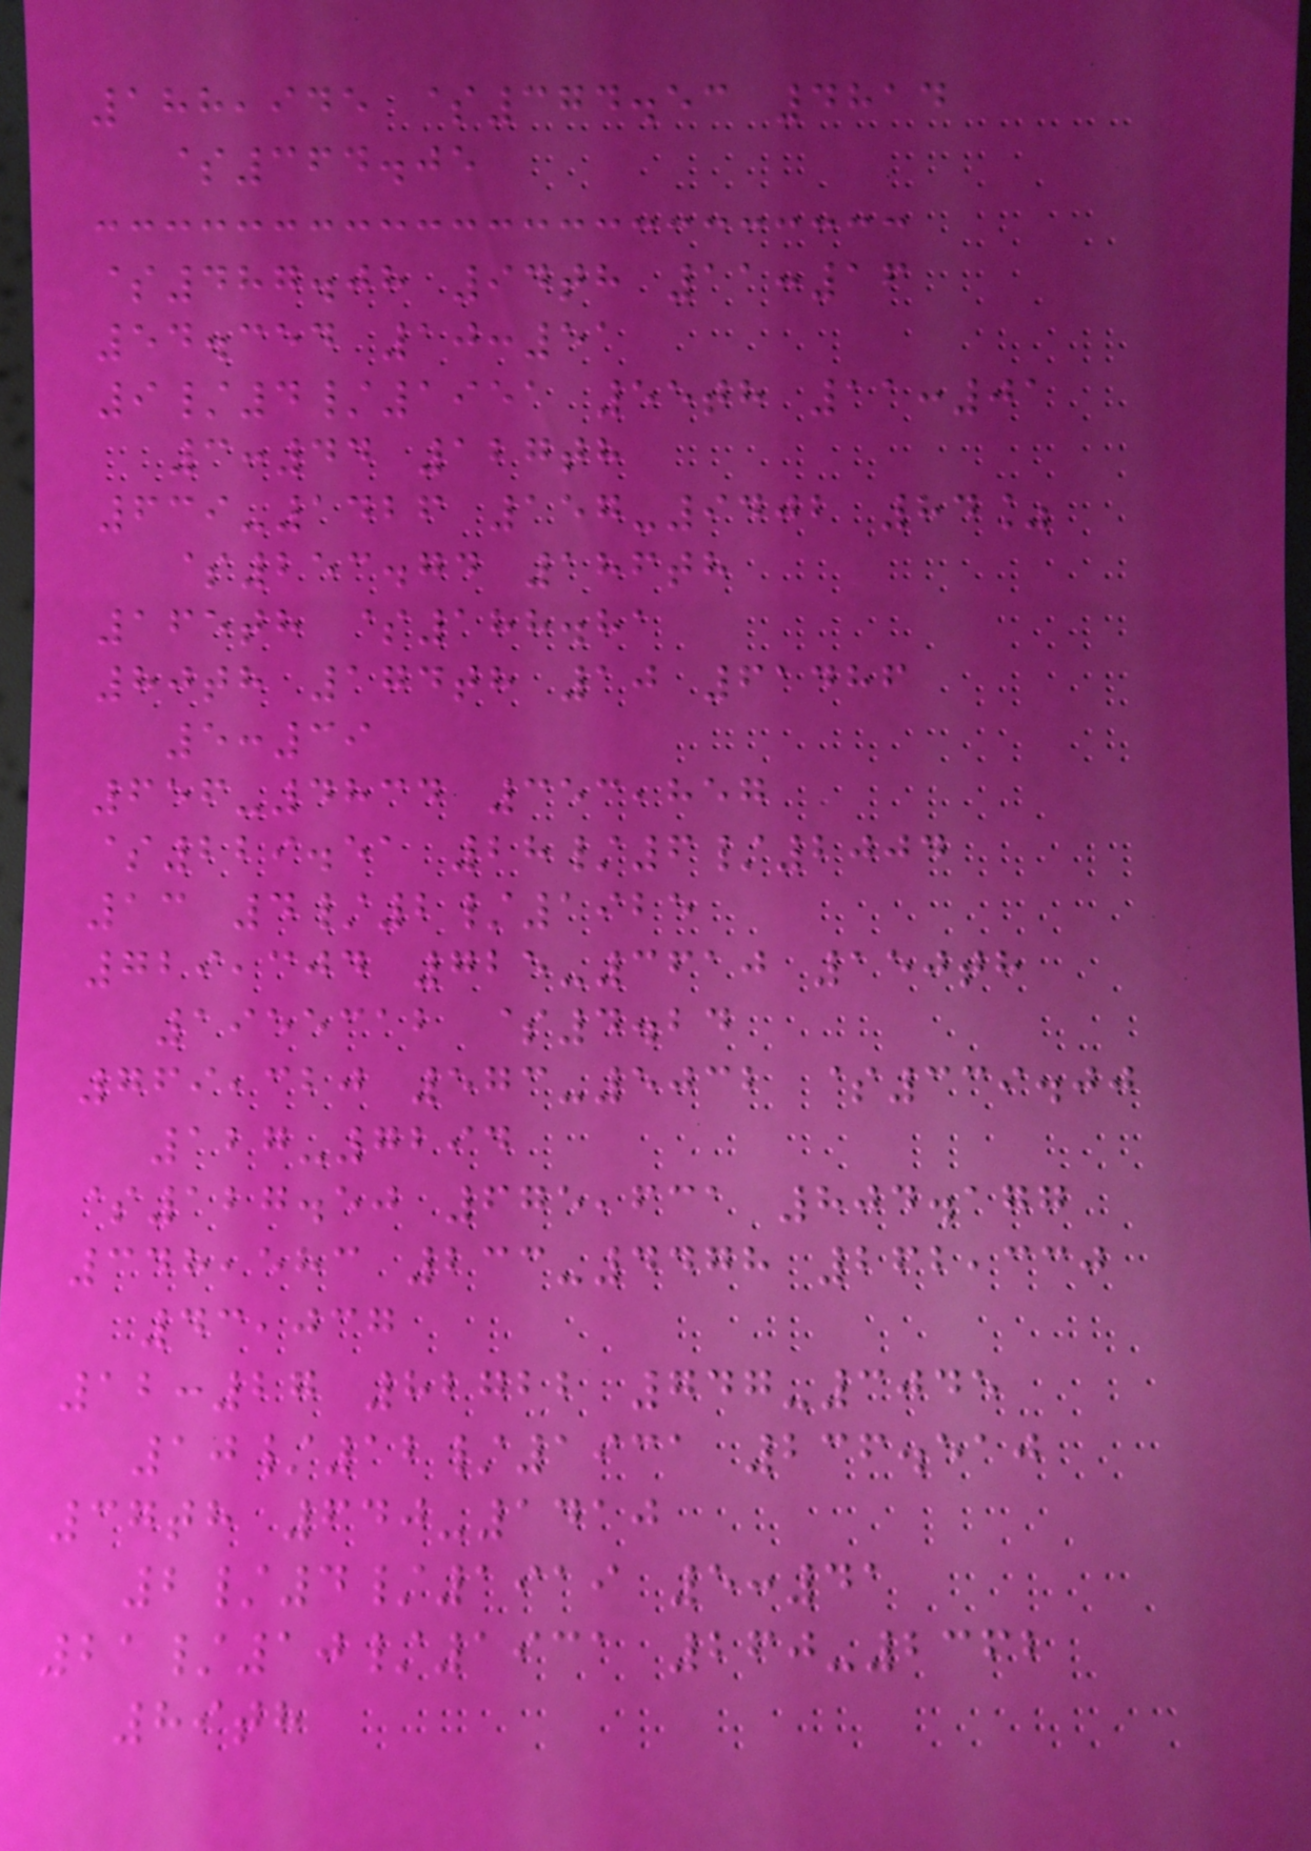188,945 $374.53 4814
$364.05
$487.08 94th 11:16
54.354 10:51
9/4/1951 55th 11:01
3:44 127th
639-1426 157-9402 84%
$253.74 186th
165th $188.81
80th 174th 10 61486
5:39
656-4834 353,857
$229.51 28/6/2004
13 4/2/1925
729,304 725-3610 150th
1955312 $4.24
769,320 573-5032 $339.00
127-7294
$127.50 675,631 804.177
348,583 233-4478 262,330
43,037
12:27 82722 747-3045
10/12/1931 236.510
37th 640-1410
2/4/1919 5:41
21/10/1931 260-2362
89th
